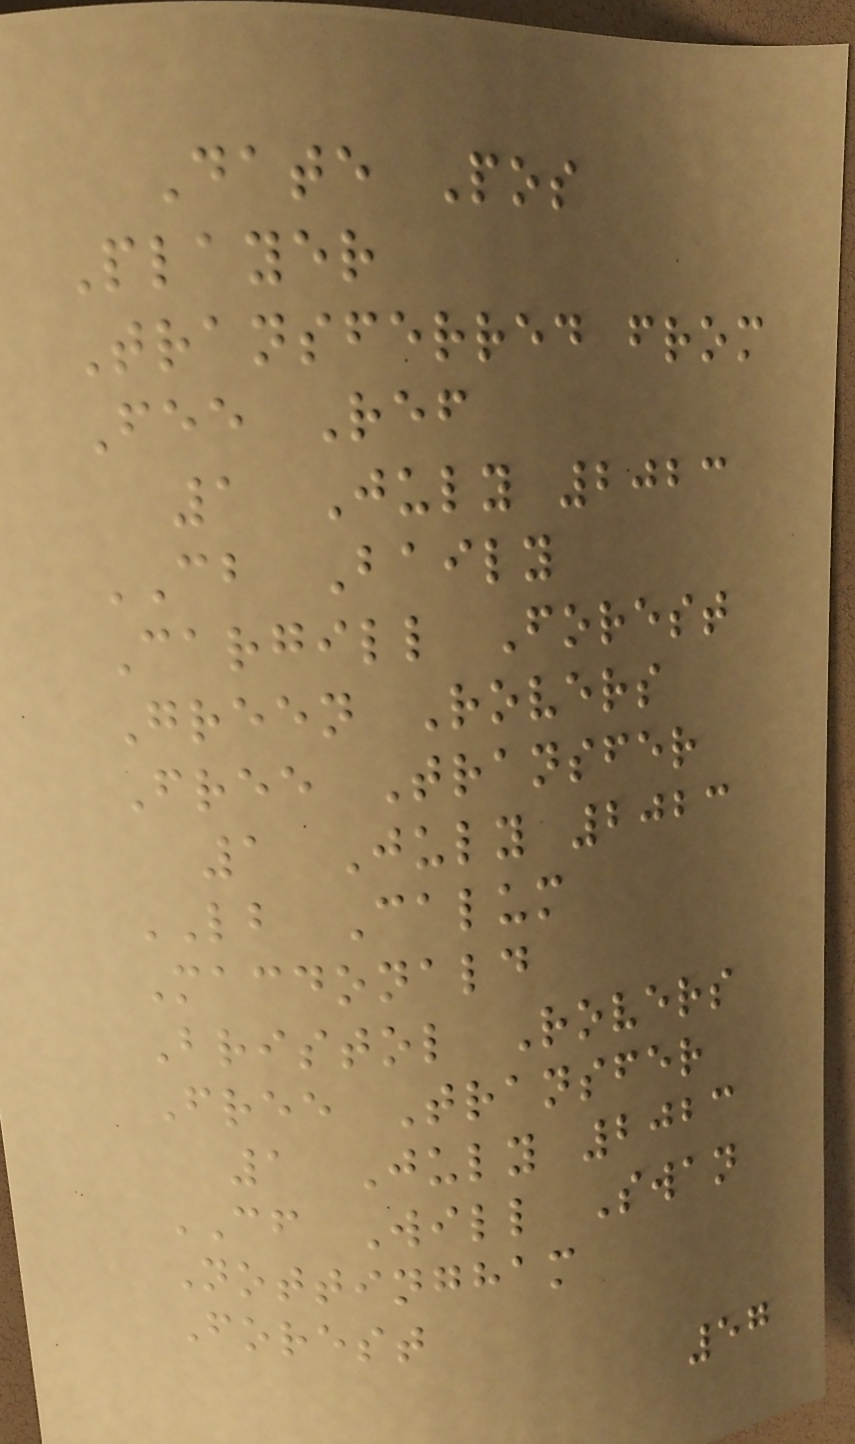Date Pos
Player
Transferred from
Fee Ref
1 July 2023
CB Baily
Cargill Forest
Green Rovers
Free Transfer
1 July 2023
LB Calum
Macdonald
Bristol Rovers
Free Transfer
1 July 2023
CF Will Swan
Nottingham
Forest
57
